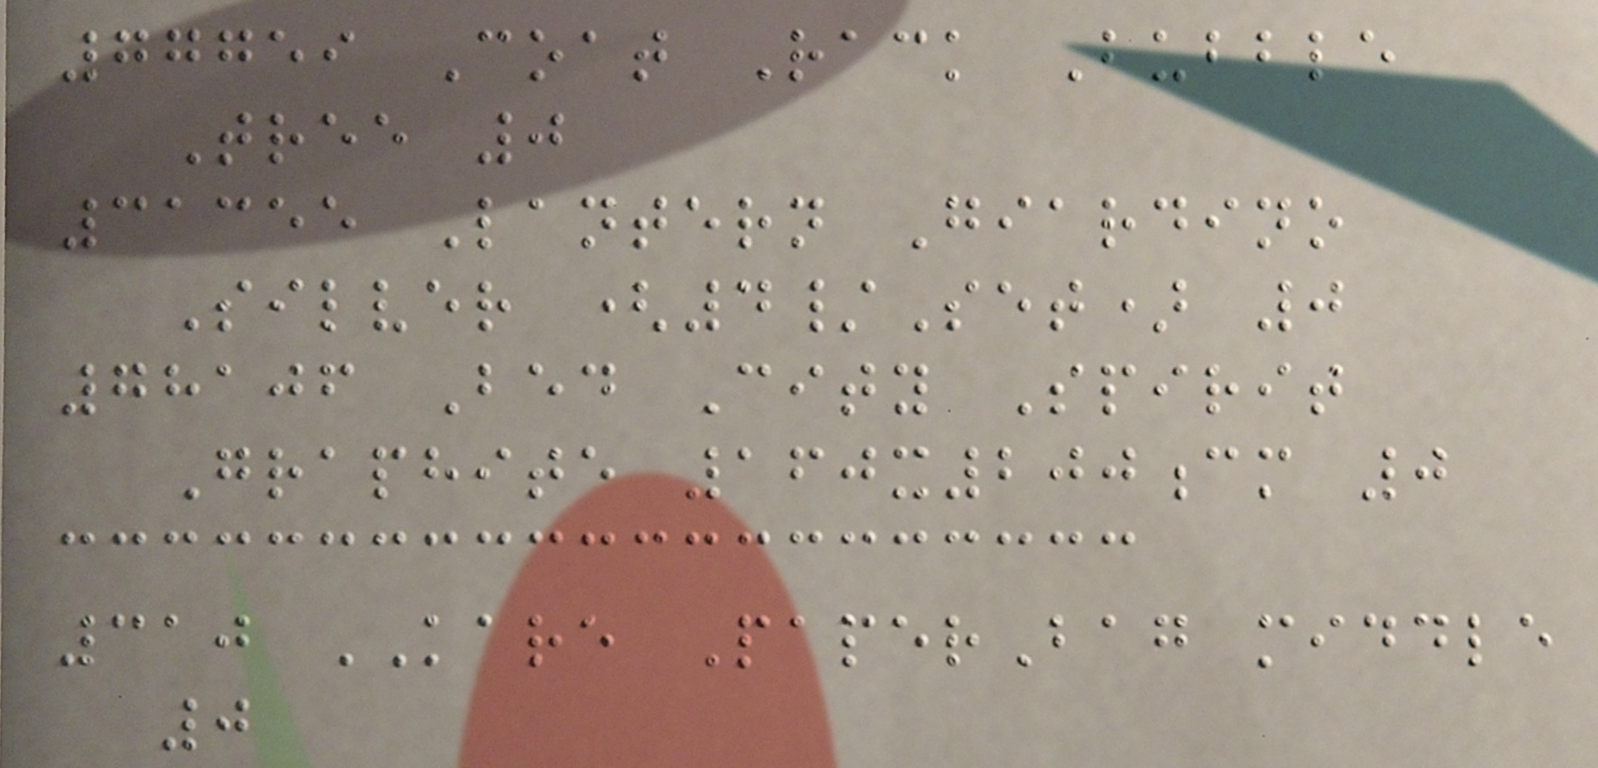77759 Coat Rack Bubble
Tree 0
31355 Lantern Giardino
Silver (4/Set) 0
78106 Bed City Spirit
Graphite 160x200cm 0
310 KARE PaperBag middle
0
